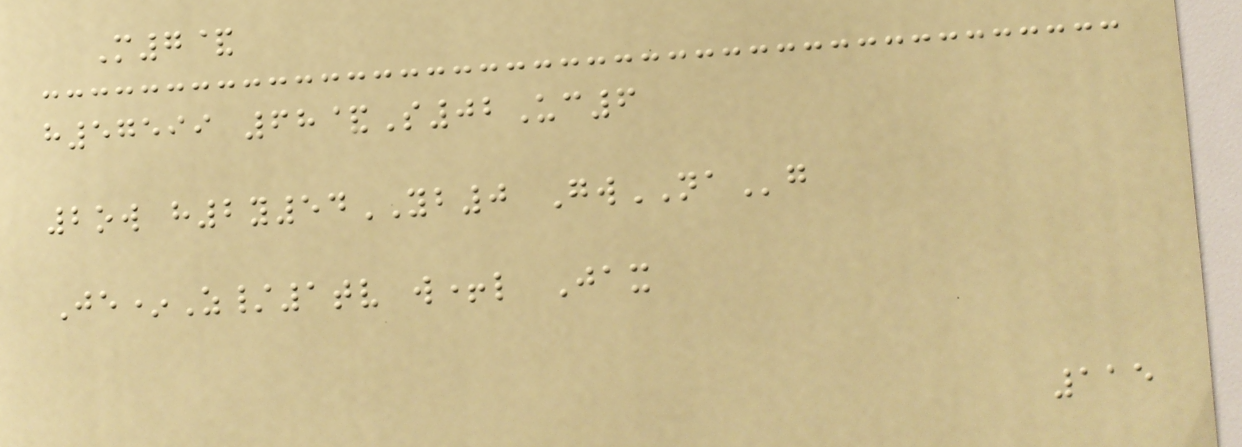M7&
h57599 68&S02Uc6
2ow h2y54YB0 GwNAg
Je*Z/1tv w+l Jax
115
